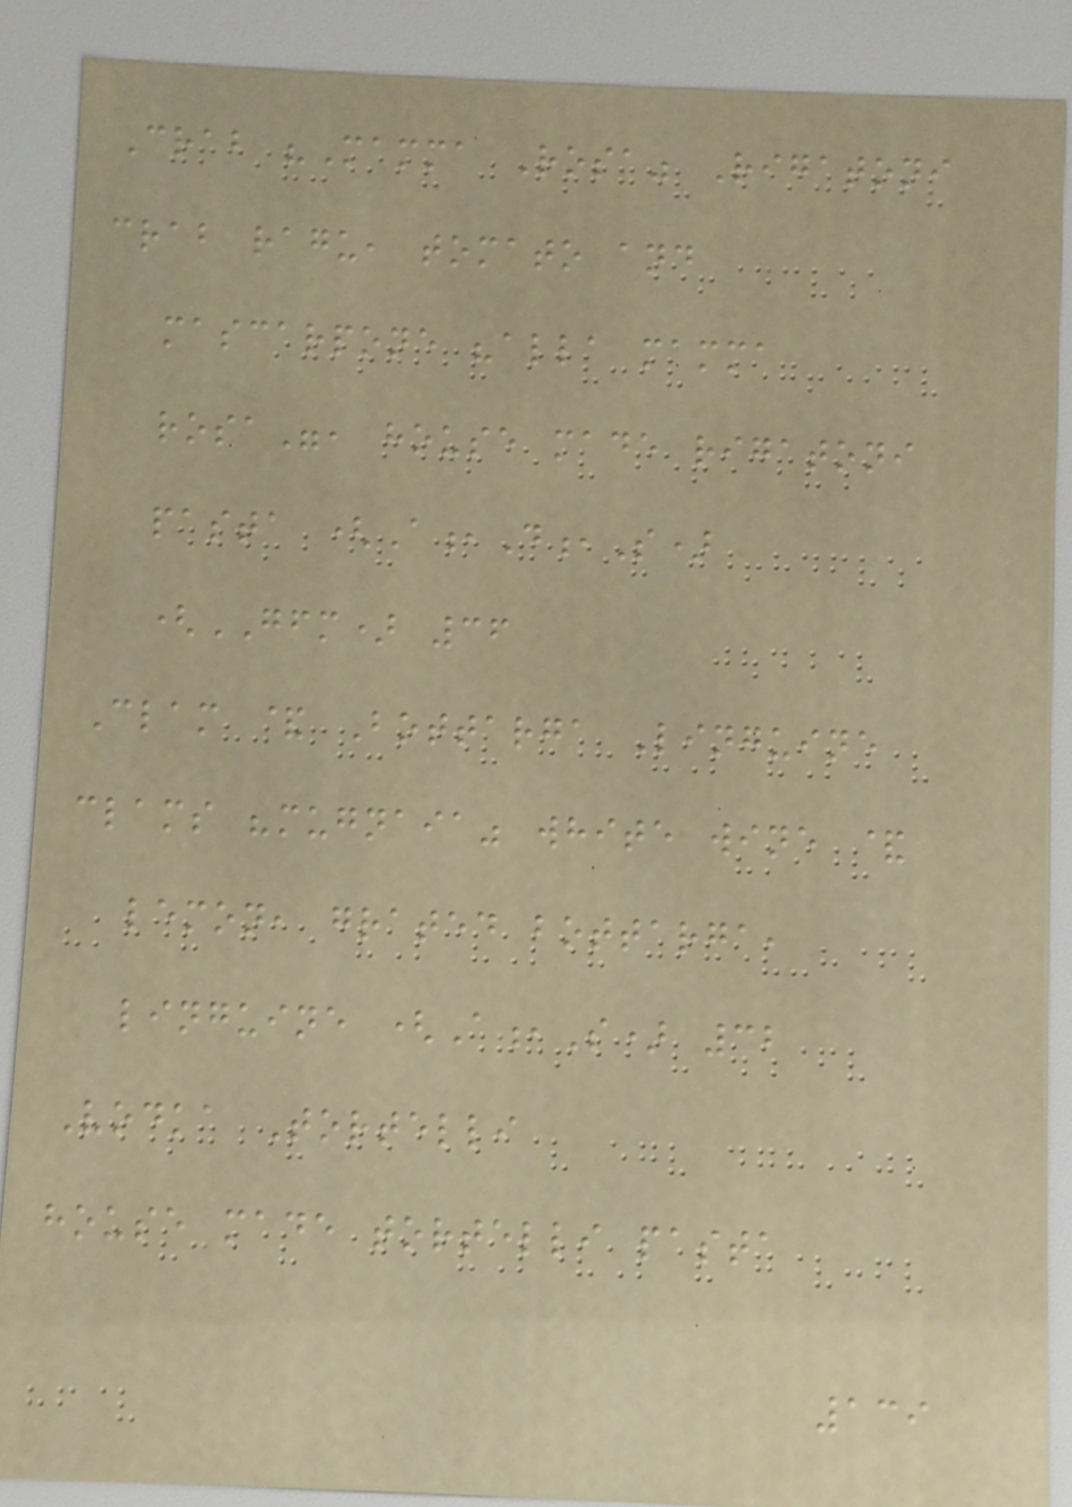Crab "Mamma Rosa" Rigatoni
crab ragu, tomato and
mascarpone "alla mamma
rosa", house made rigatoni
pasta (A,D,S)
(GFM) 36
Clam & Bottarga Linguine
clams "mugnaia" white wine &
lemon, grated bottarga,
linguine (A,S) 32
Vodka Tortelli
house made tortelli pasta
139
